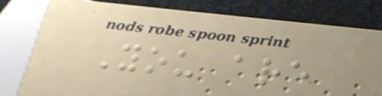You are
